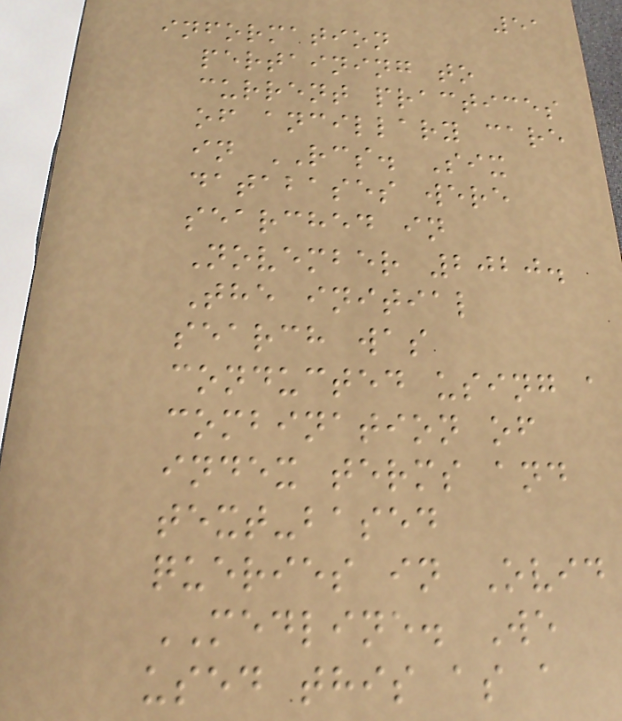51
information
pertaining to
current practices
of ancillary care
in RCS. Six
databases were
searched in
November 2020.
The initial
search was
conducted using a
combination of
index terms and
text-based
queries in Ovid
MEDLINE. We
used this as a
